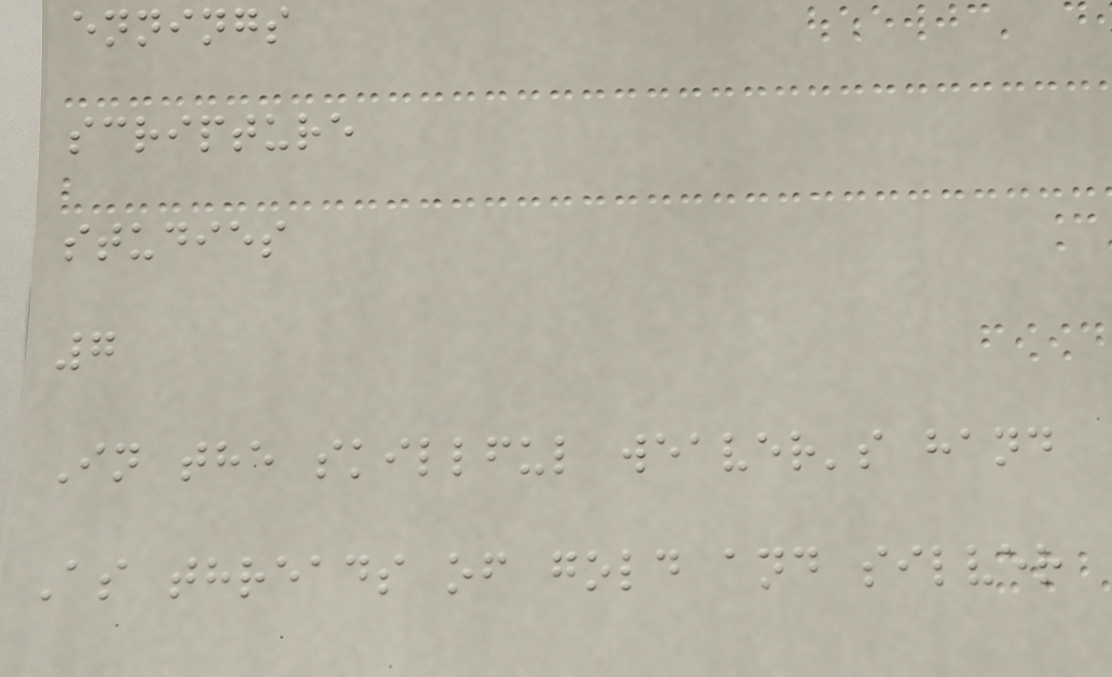ennings
scripture
studies
7
In the skillful weaver's hand
As threads of gold and silver
